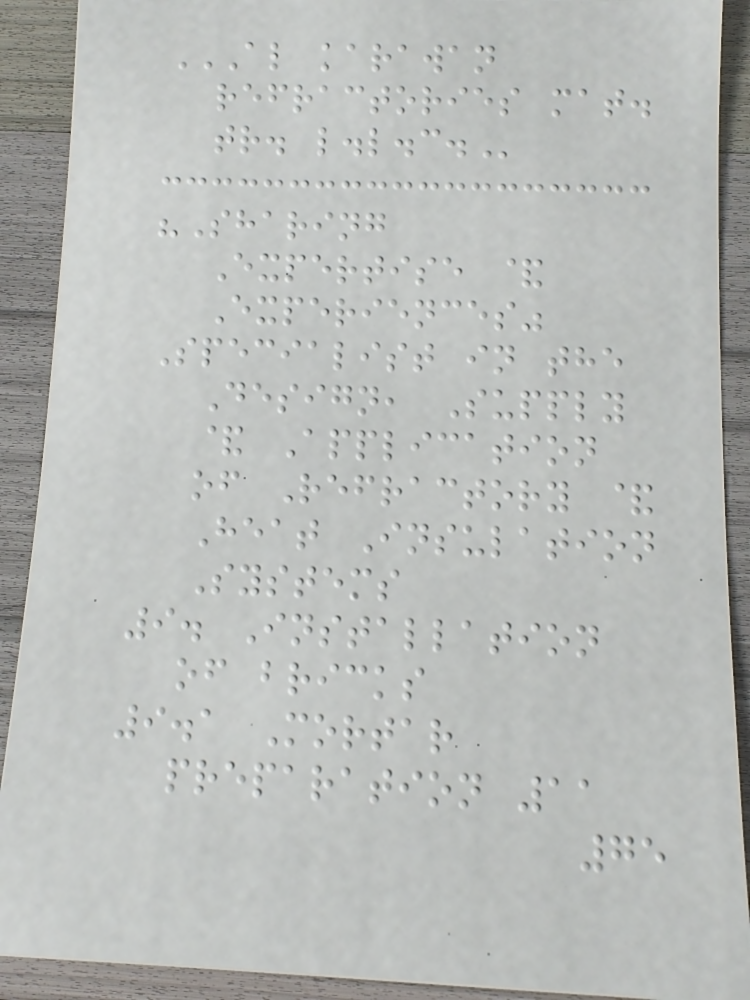AL KARAWAN
REFRACTORIES MAT.
TR. L.L.C.
"Sharing
Expertise &
Experiences"
Specialist in the
Design, Supply
& Application
of Refractory &
Heat Insulation
Systems
9. Installation
of bricks
9.1 Mortar
preparation 11
75
